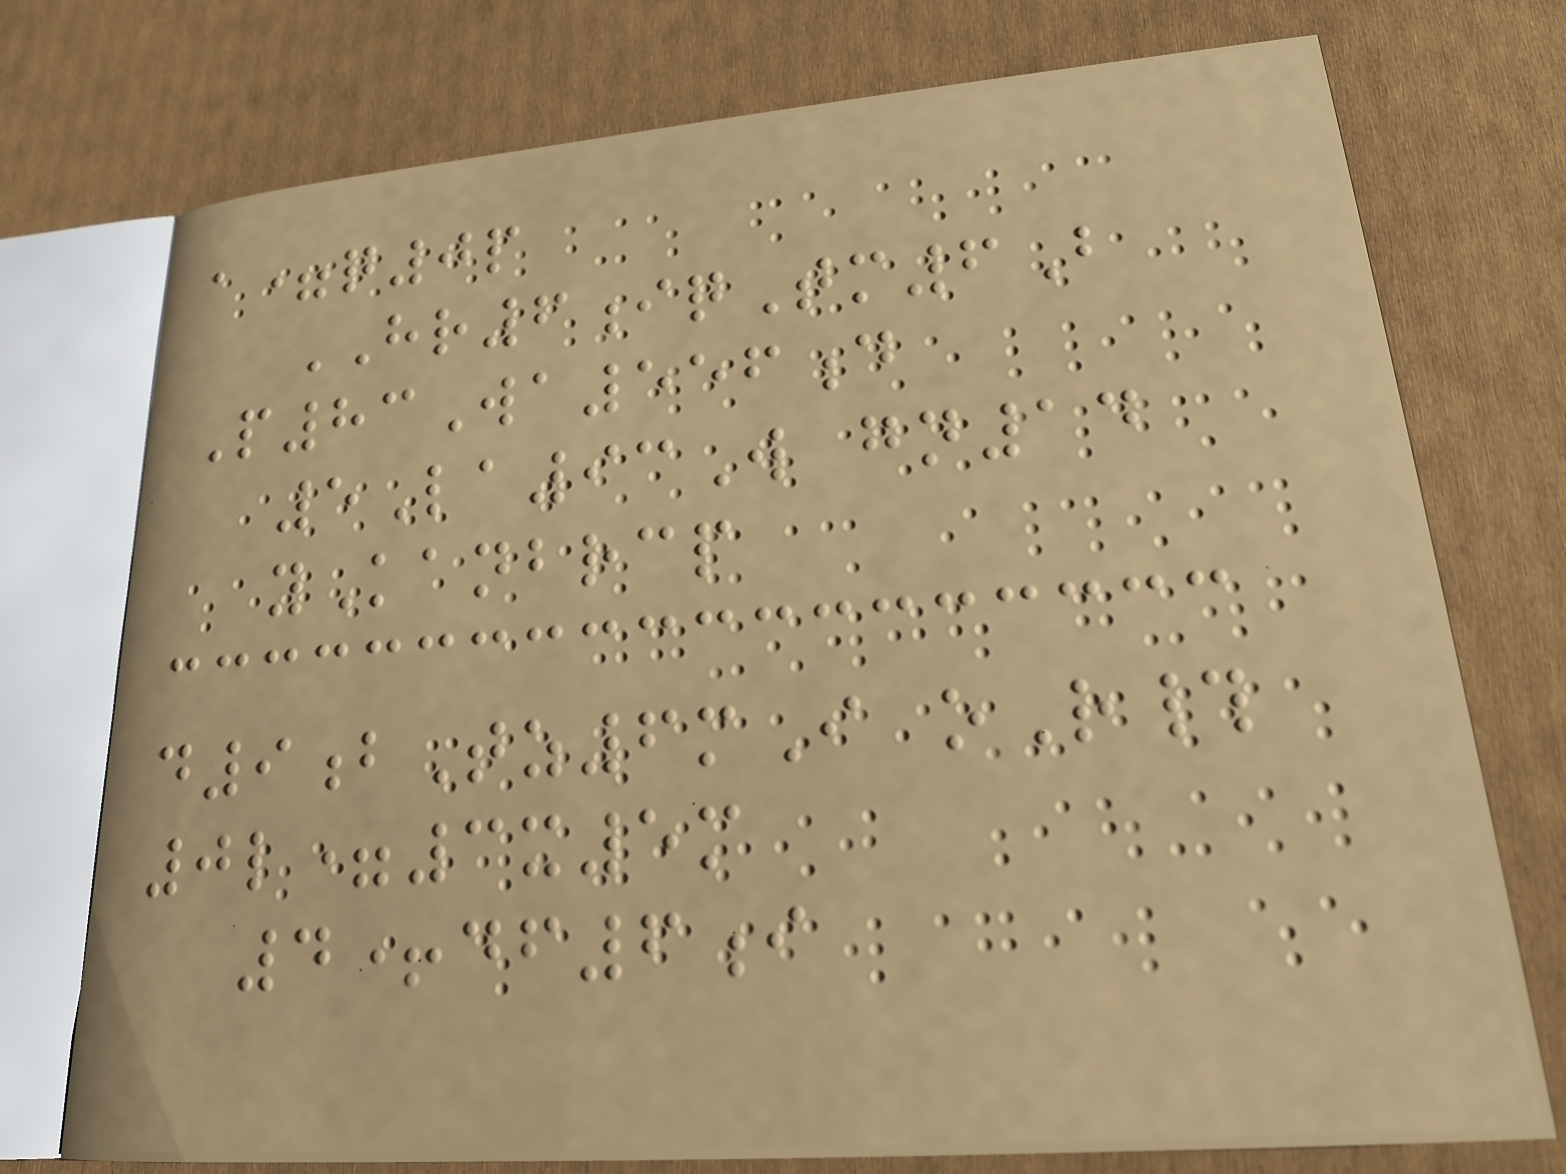a=q0p
HR6iqTm6B
P83Wa556d
5La93W gn14
yKanbrcp
d9bTz6mI oR#
0l=3x5m
4+df6i
